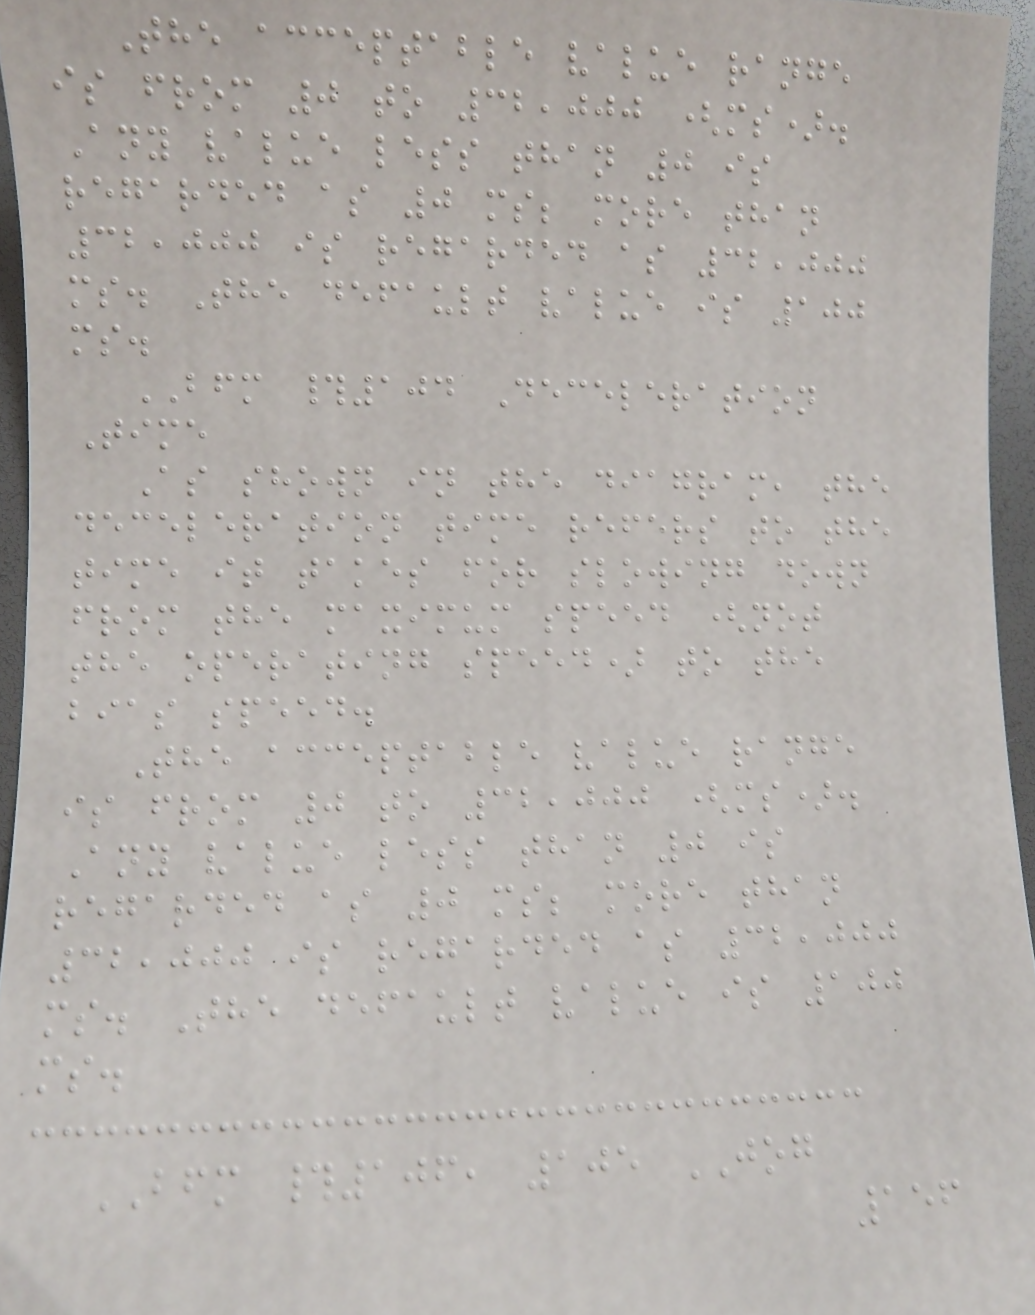The acceptable value range
is from 0 to 32,000 (ms).
Any value less than 0 is
regarded as 0 ms; more than
32,000 is regarded as 32,000
ms. The default value is 100
ms.
BFM #104 Deceleration
Time
As shown in the diagram, the
deceleration time refers to the
time it takes for slowing down
from the maximum speed (not
the operating speed) to the
bias speed.
The acceptable value range
is from 0 to 32,000 (ms).
Any value less than 0 is
regarded as 0 ms; more than
32,000 is regarded as 32,000
ms. The default value is 100
ms.
BFM #106, 105 JOG
156
